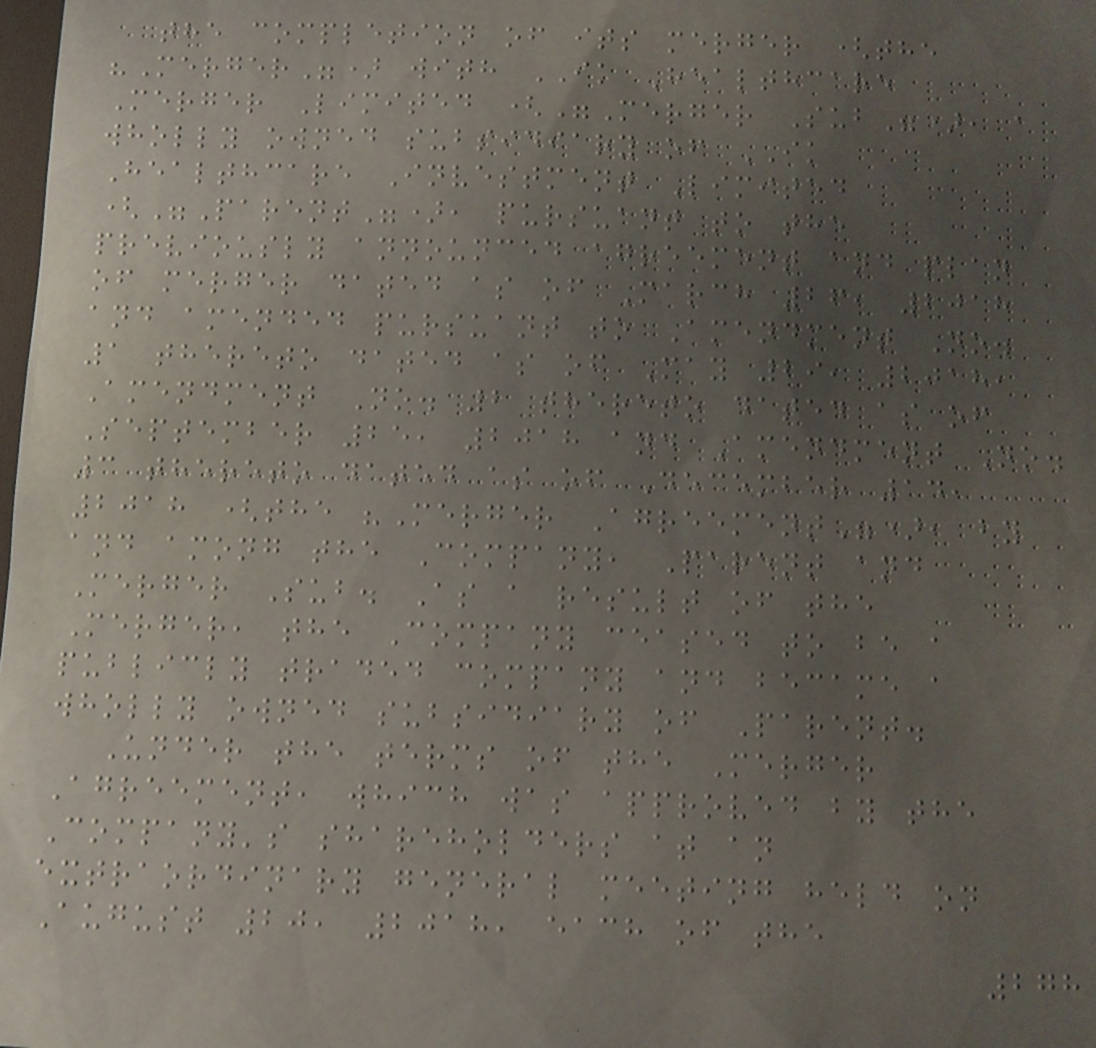the completion of its merger (the
"Merger") with IK Healthcare
Merger Limited ("Merger Sub"), a
wholly owned subsidiary of IK
Healthcare Investment Limited
("Parent"), pursuant to the
previously announced agreement and plan
of merger dated as of March 26, 2018
and amended pursuant to Amendment No.
1 thereto dated as of May 29, 2018,
Amendment No. 2 thereto dated as of
September 25, 2018 and Amendment No.
3 thereto dated as of December 14,
2018 (the "Merger Agreement"), by
and among the Company, Parent and
Merger Sub. As a result of the
Merger, the Company ceased to be a
publicly traded company and became a
wholly owned subsidiary of Parent.
Under the terms of the Merger
Agreement, which was approved by the
Company's shareholders at an
extraordinary general meeting held on
August 20, 2018, each of the
278
